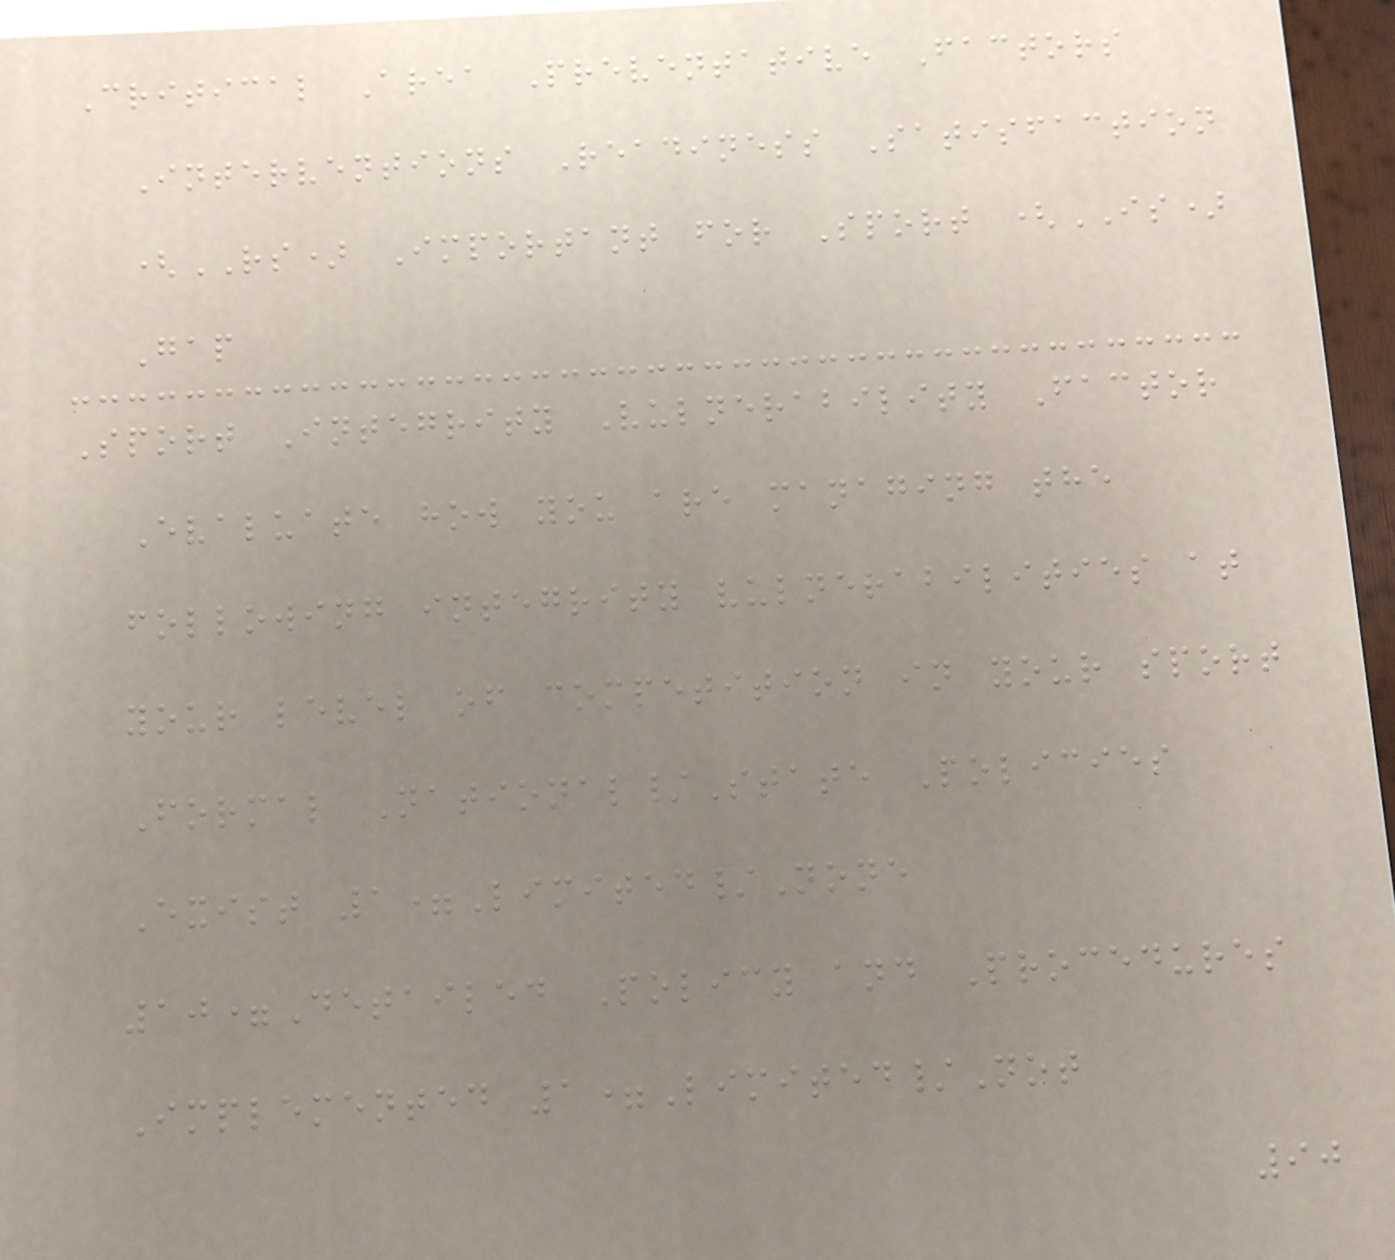Critical Area Preventative Factors
Interventions Readiness Satisfaction
(RS) Important for Sport (IS)
Gap
Sport Integrity Vulnerability Factor
Evaluate how you are managing the
following integrity vulnerabilities at
your level of competition in your sport
Formal National/State Policies
Exist 1=Limited/None
10=Detailed Policy and Procedures
Implemented 1=Limited/Not
90
